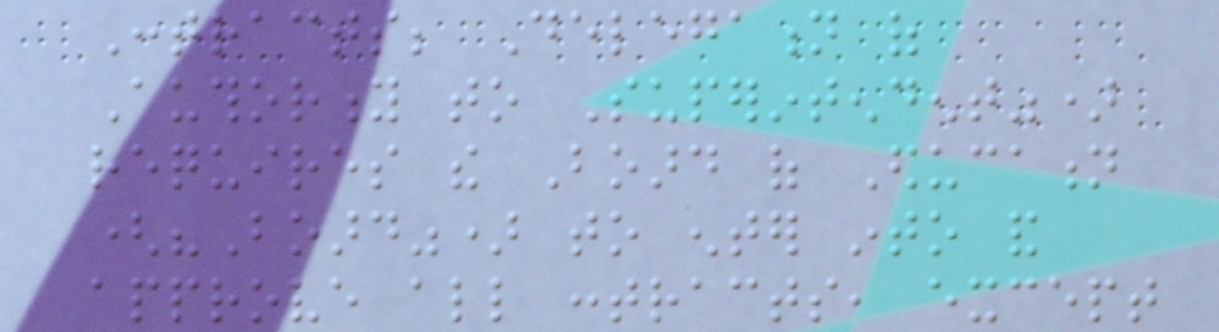Contracts; Delegation of
Authority to Superintendent")
requires the Board of Education
("Board") to enter into and
approve all contracts, except
